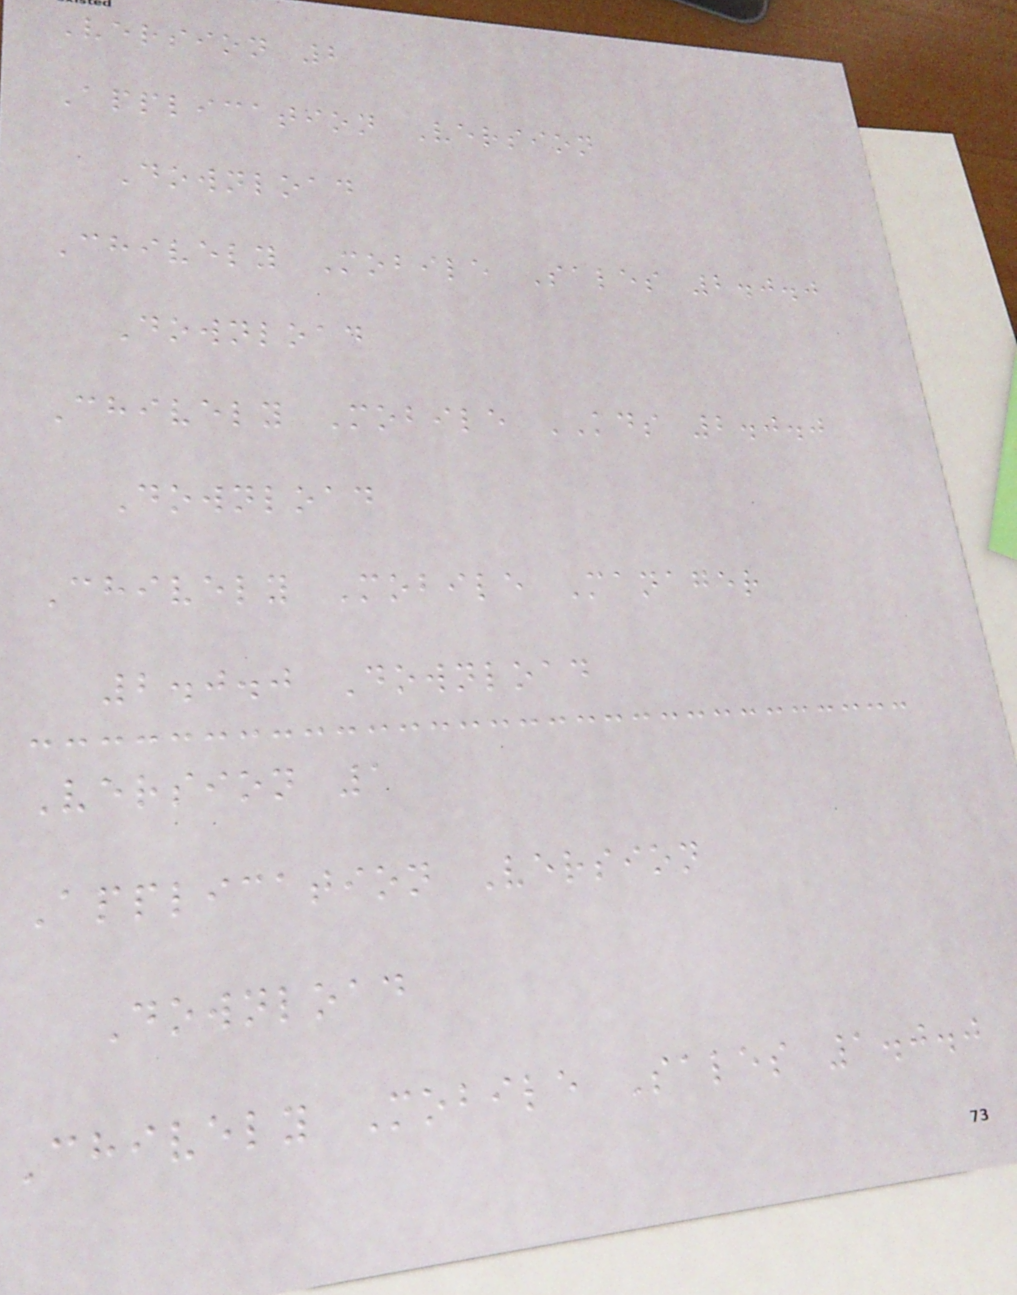Version 2
Application Version
Download
Chively Mobile Sales 2.0.0
Download
Chively Mobile KDS 2.0.0
Download
Chively Mobile Manager
2.0.0 Download
Version 1
Application Version
Download
Chively Mobile Sales 1.0.0
